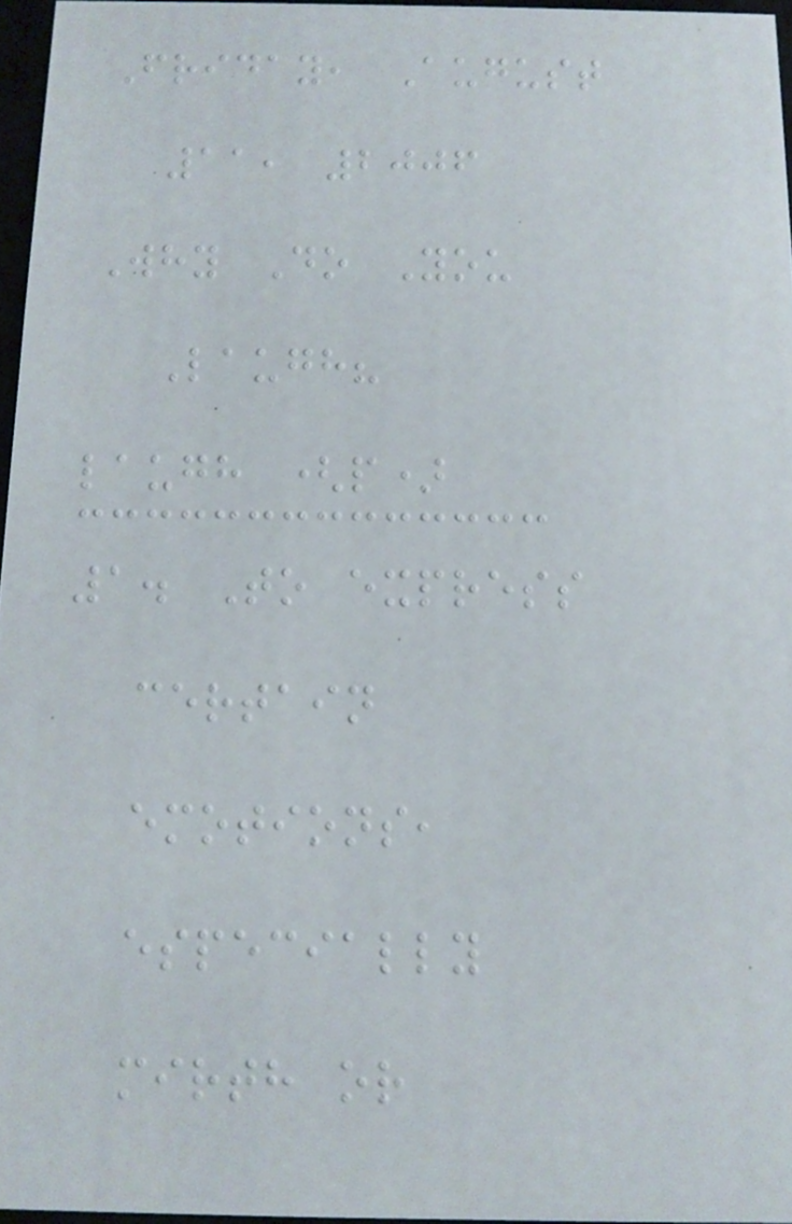Friday, August
11, 2006
Why Do You
Laugh?
laugh (p)
1. To express
certain
emotions,
especially
mirth or
